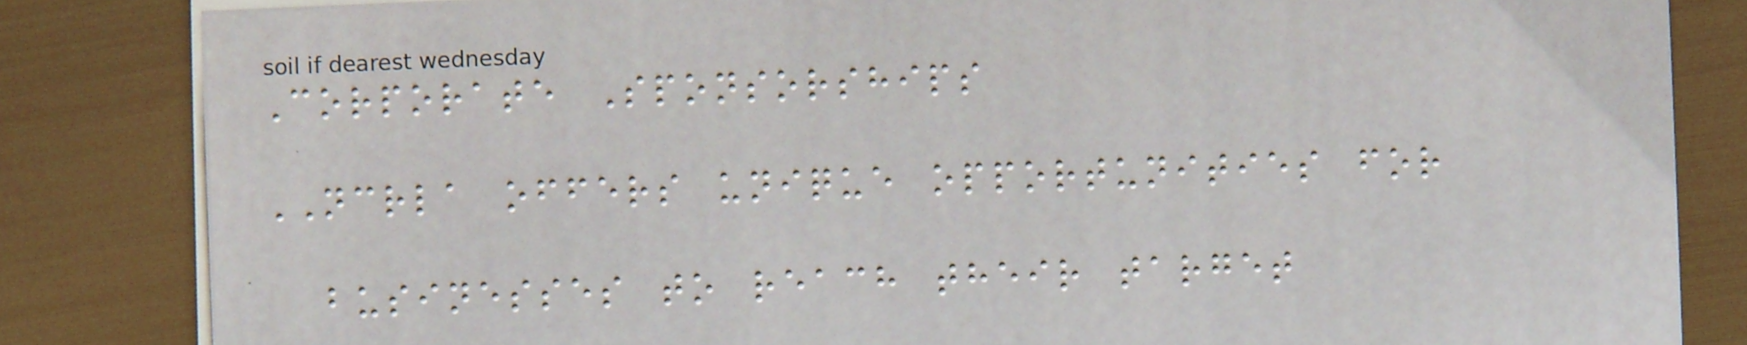Corporate Sponsorships
NCRLA offers unique opportunities for
businesses to reach their target
